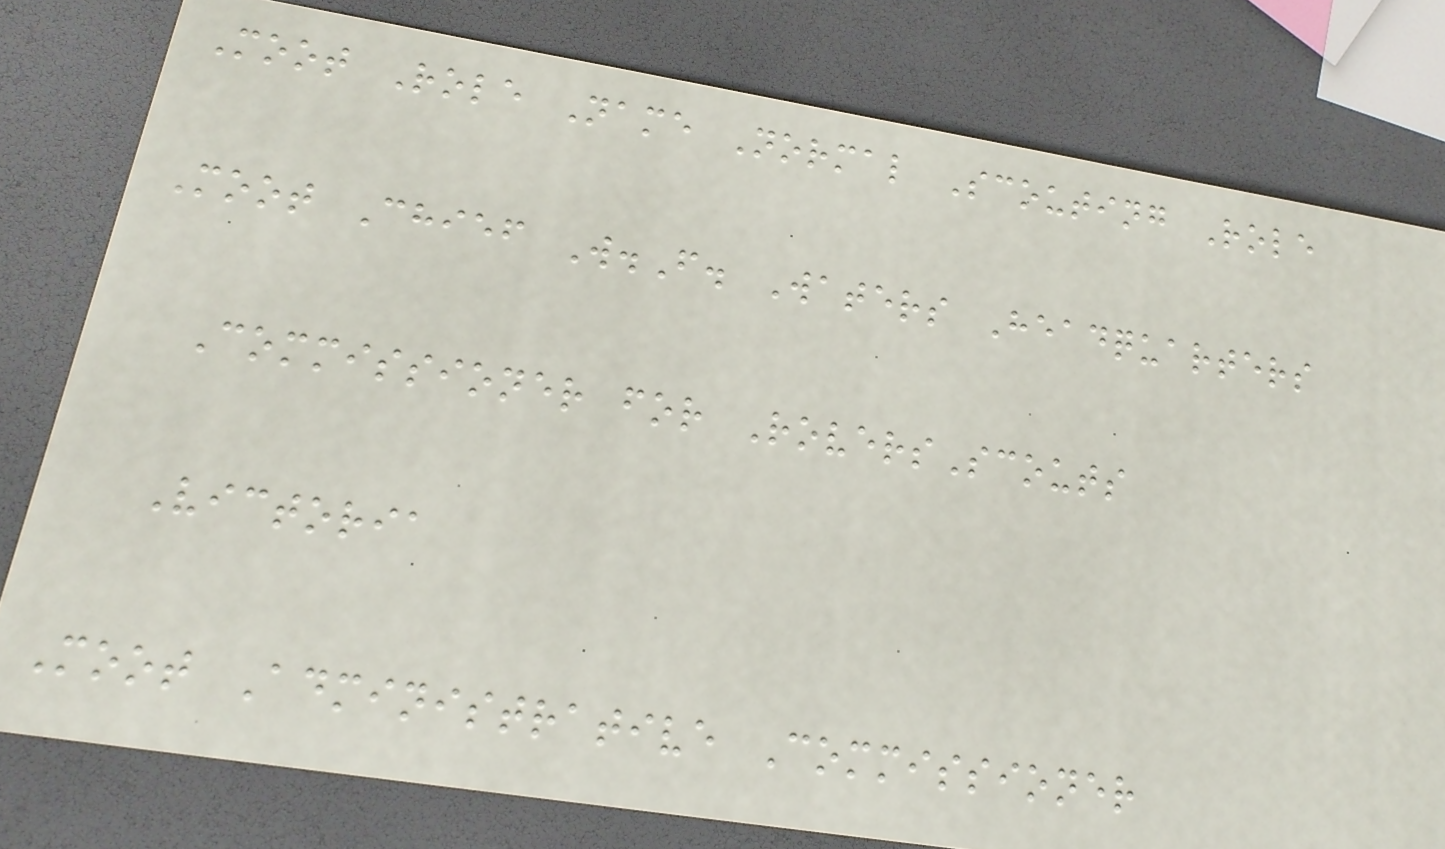Moot Role Name Normal Scouting Role
Moot Chief W.F. Waters Headquarters
Commissioner for RoversScouts
Victoria
Moot Administrative Commissioner
